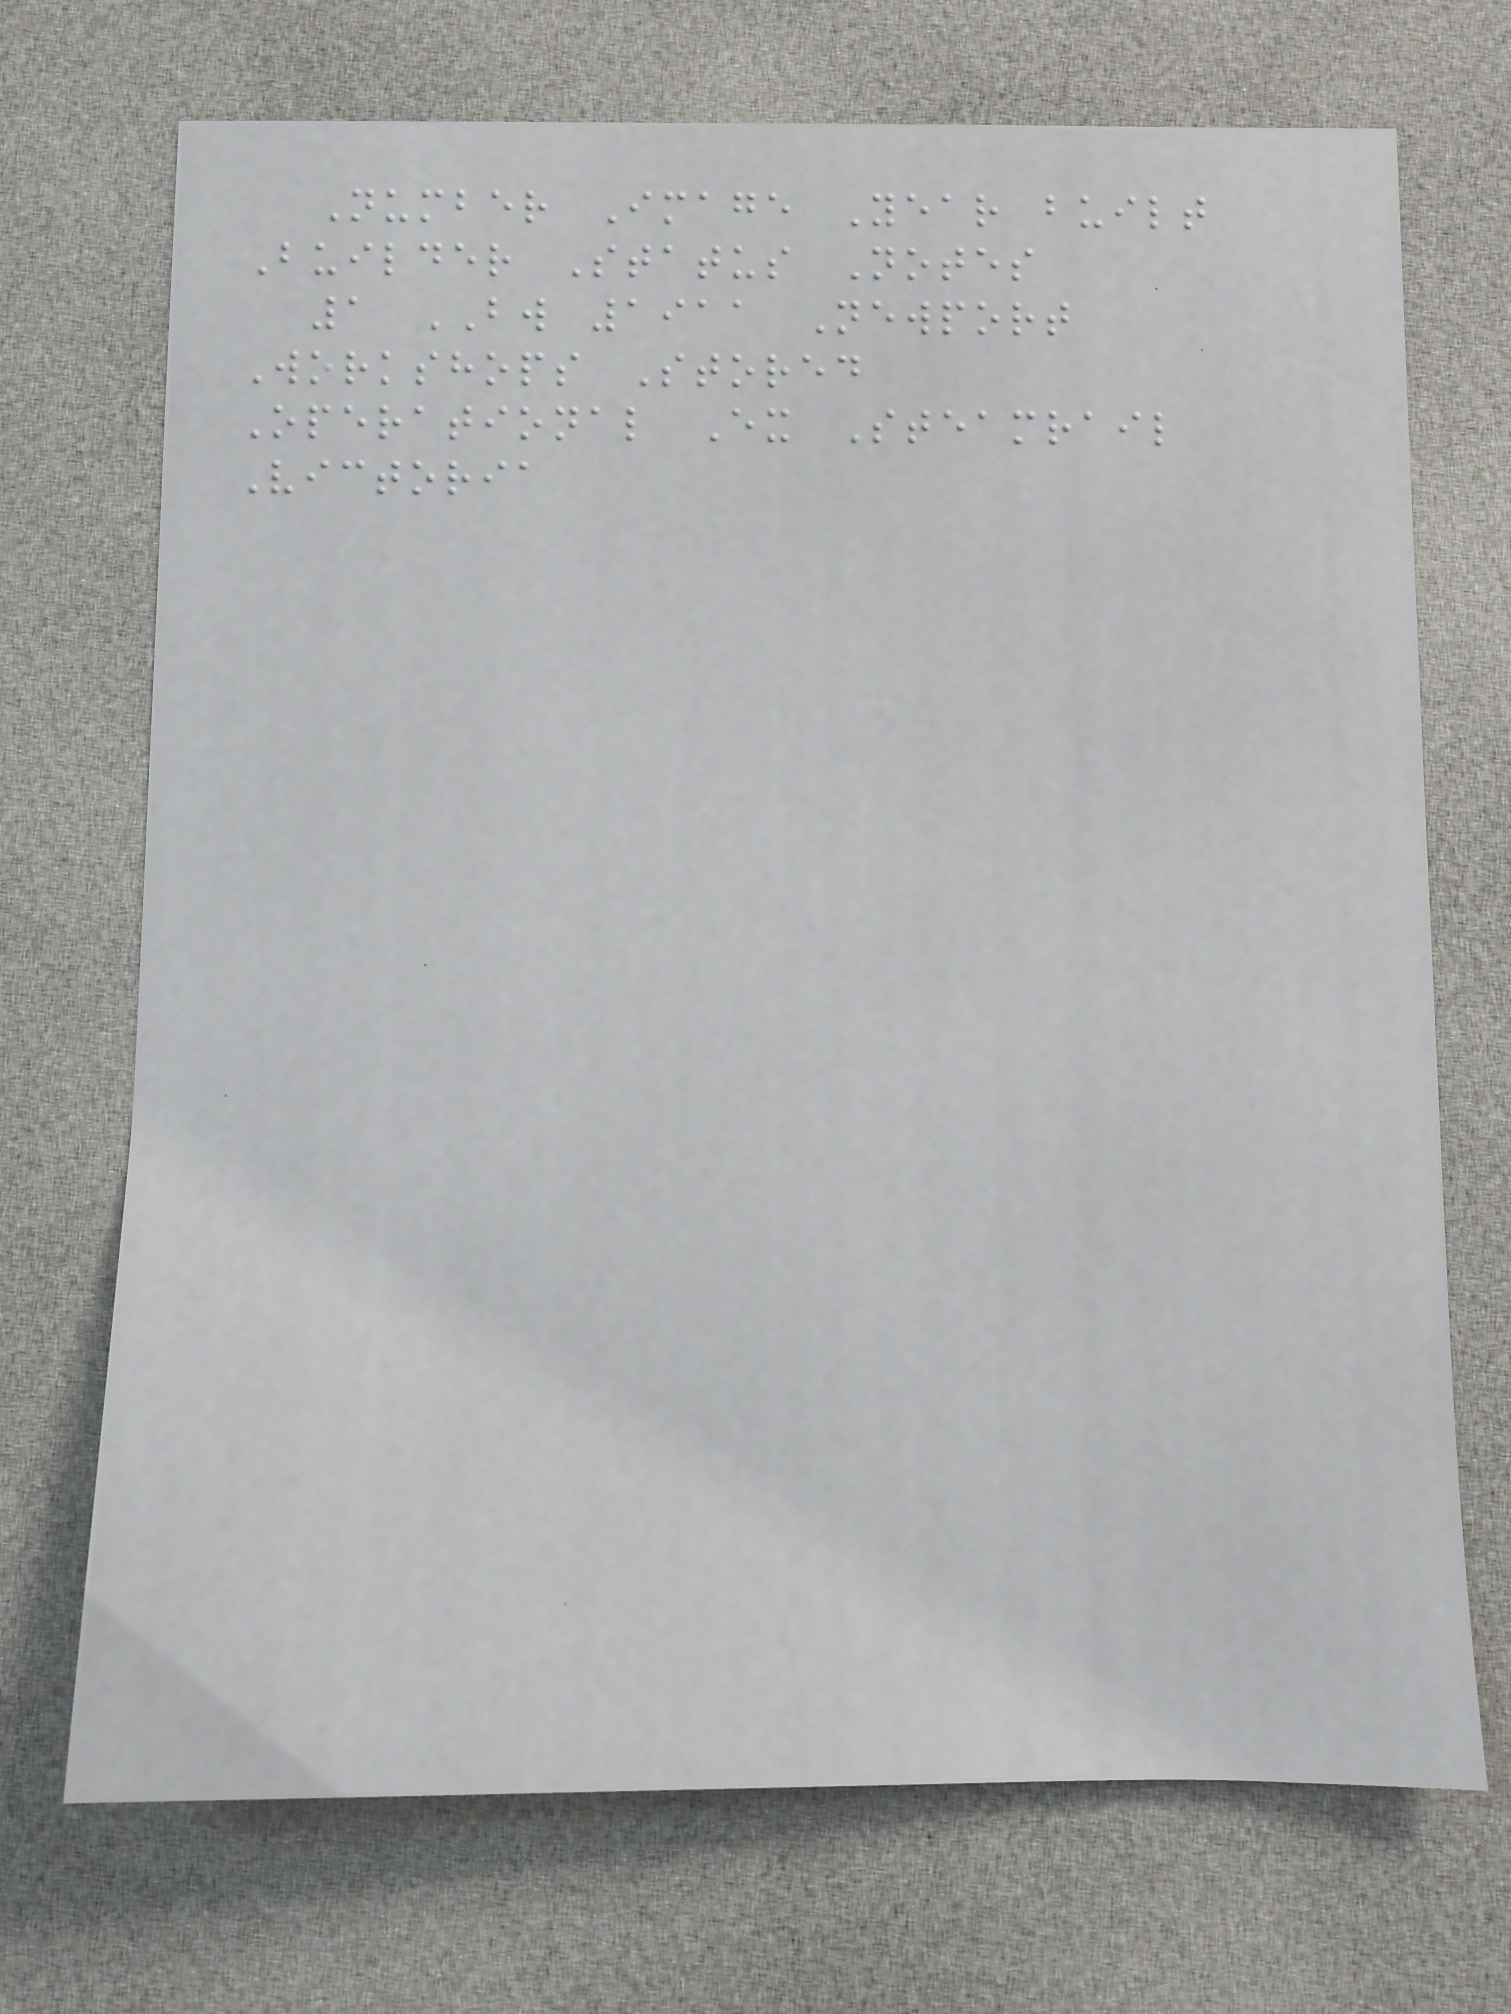Number Image Year built
Builder Status Notes
1 BW 1911 Newport
Workshops Stored
Operational Ex Steamrail
Victoria
